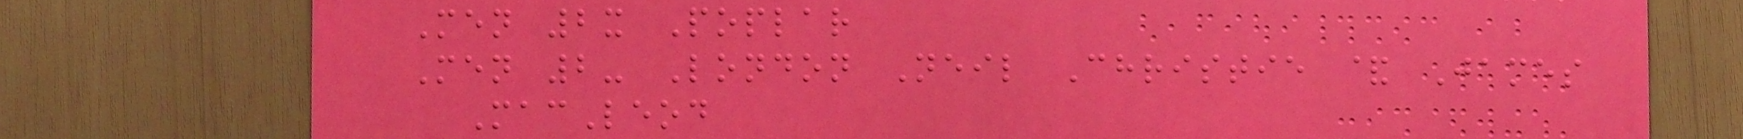Men 2x Poplar
Men 2- London Neil Christie & James
MacLeod
